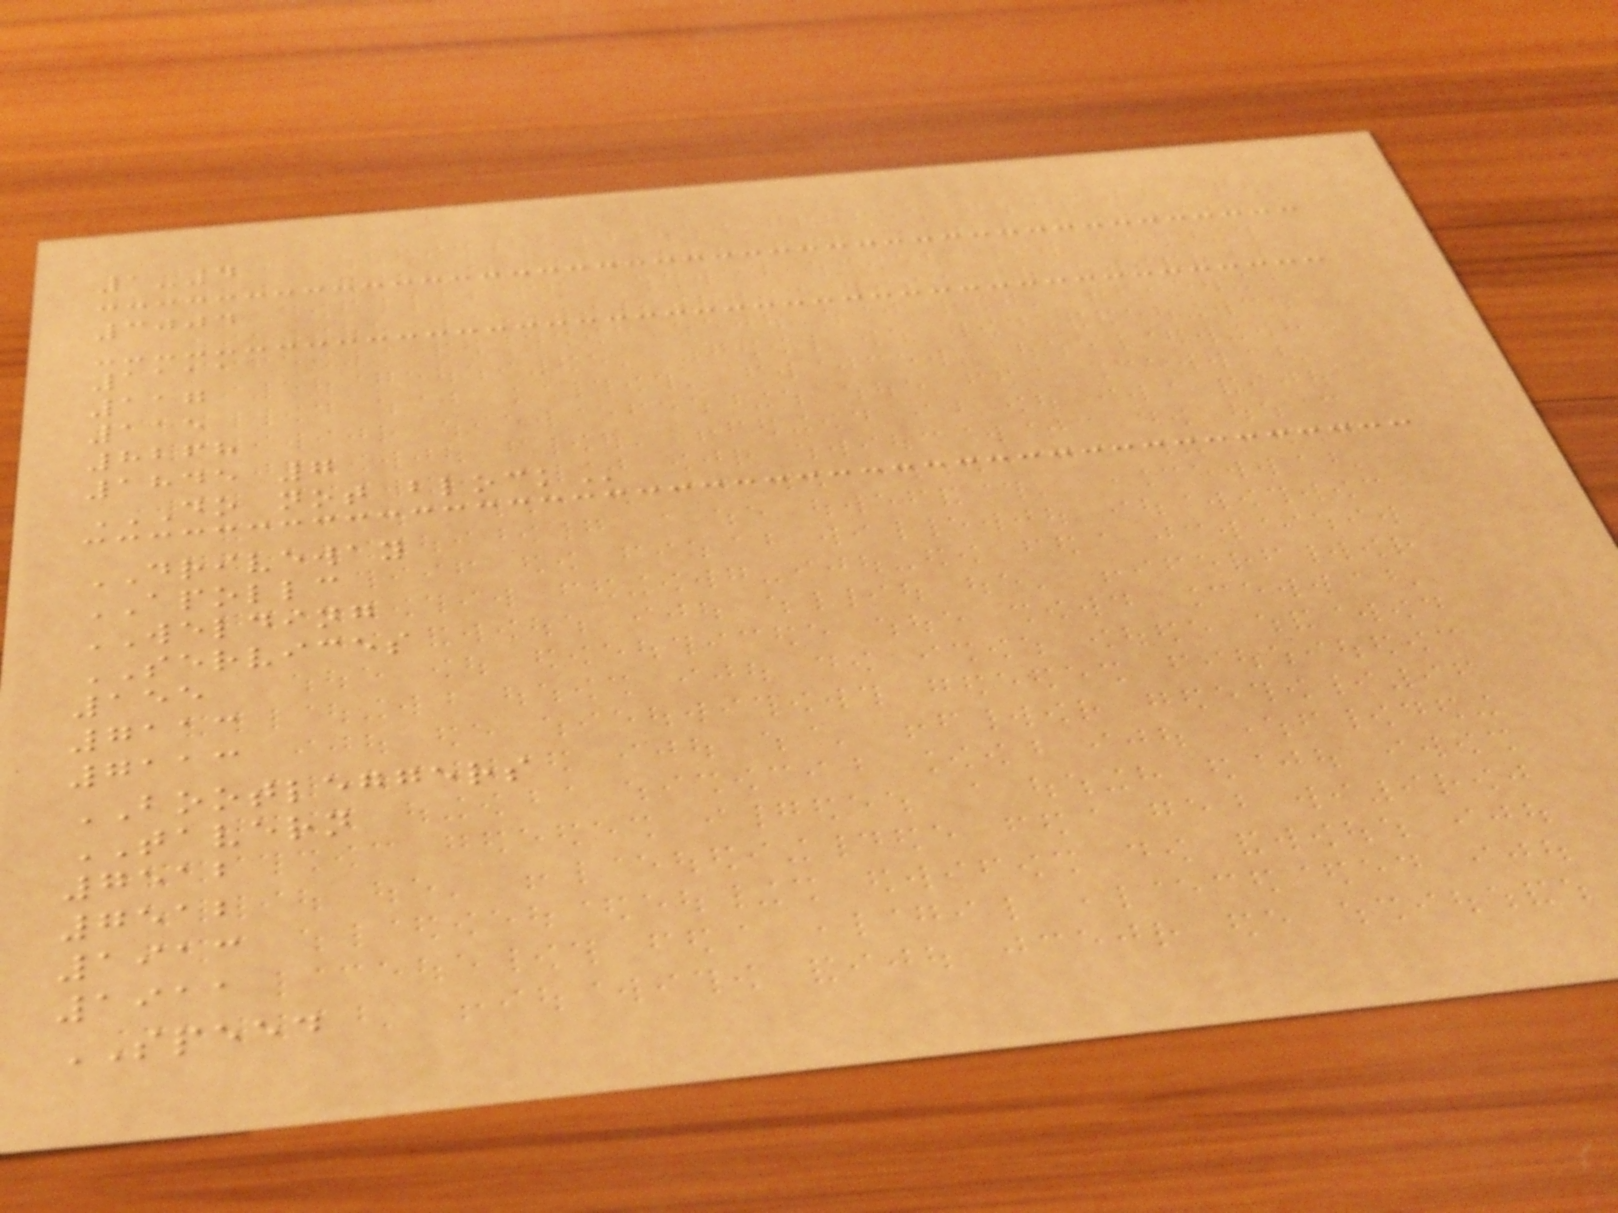1-4
3004
1111
117
115
8268
1845 7
DO NOT BLOCK
DRIVEWAY
APOLLC
WELDING
SERVICES
155
7113
7113
BOOTLEGGERS
TAVERN
7512
7512
1913
1911
SPEED
